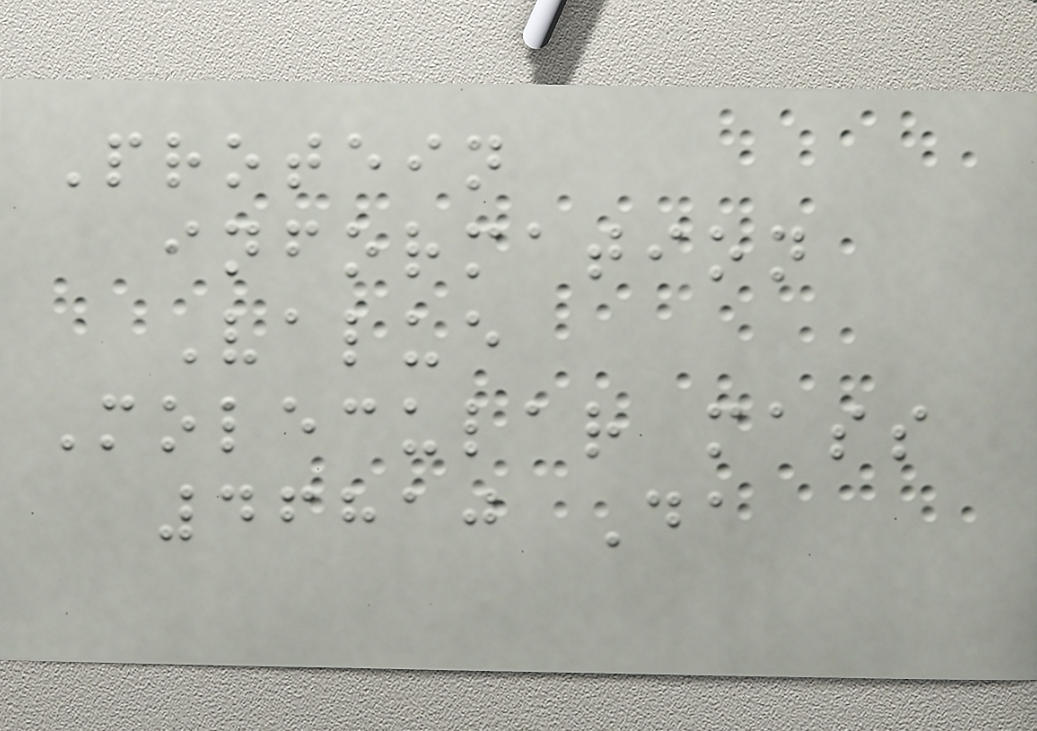Protein
information
Value
Molecular mass
46810 Da
